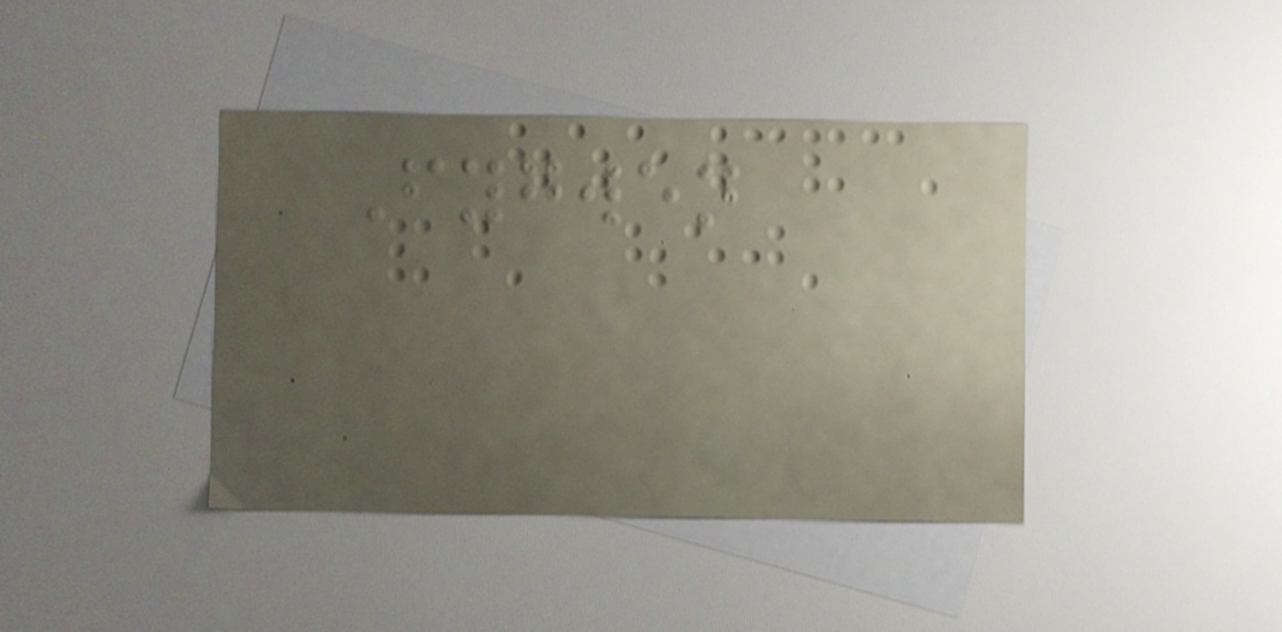Fygwen
